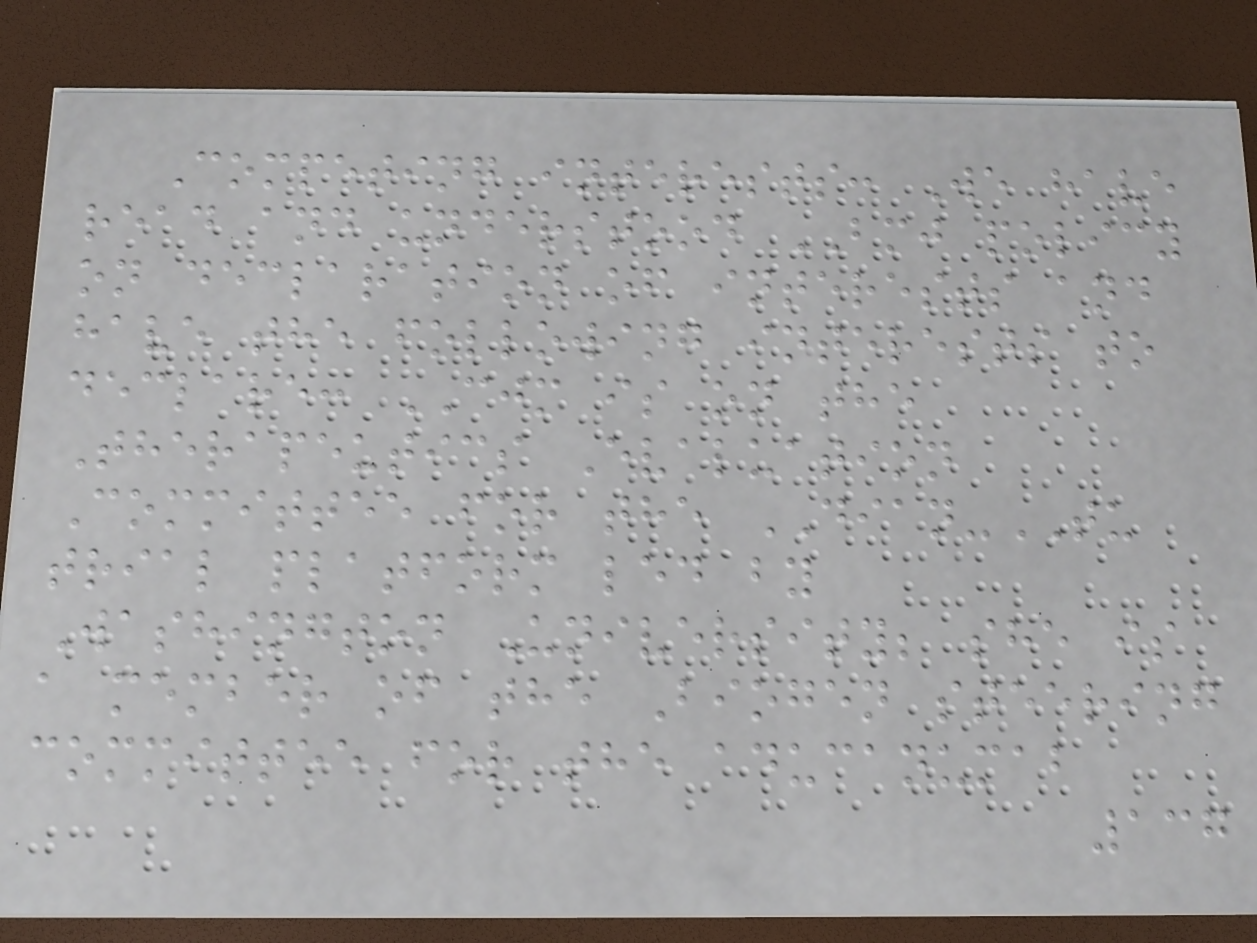Competing interests: We have
read and understood BMJ policy
on declaration of interests and
have the following interests to
declare: CJM is on the
Therapeutics Evaluation
Committee for the DIAN-TU
trial platform led by
Washington University; she is
a member of the Biogen steering
committee for the aducanumab
137
